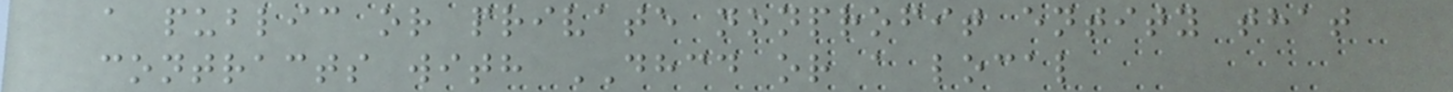a public or private nonprofit entity that
contracts with DHCD or a local
